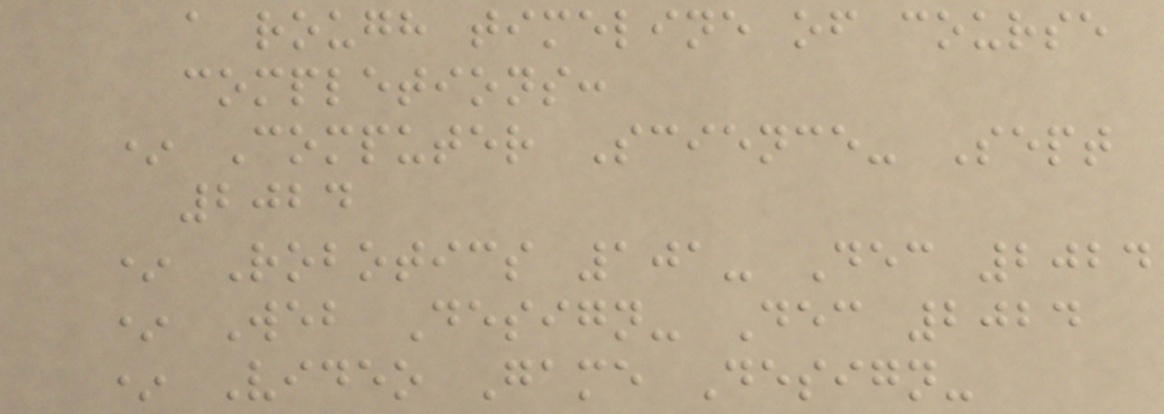a rough timeline of course
completions:
* Computer Science- Sept
2024
* Robotics 101- Dec 2024
* Web Design- Dec 2024
* Video Game Design-
